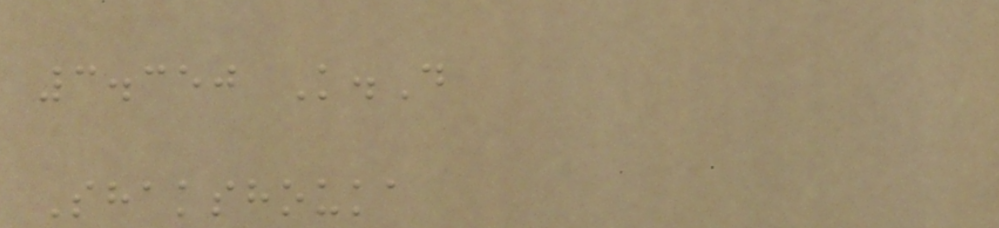3.350 K.D
Shakshouka
